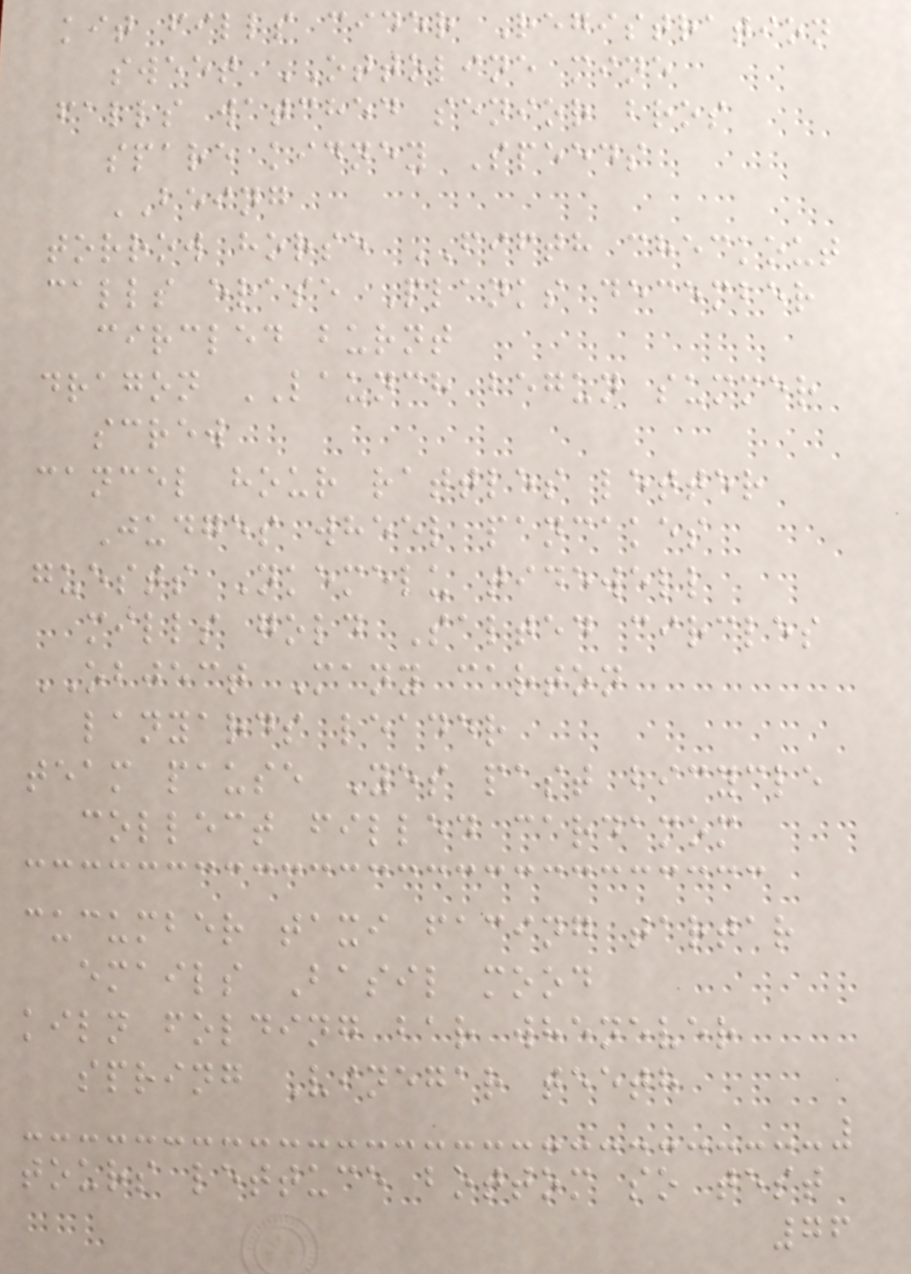kit fills cider Registration
sweet OTTOLINE mine
falls watched senior bros
spare kidney Speeds
BEING
torrow horse FIFTH checkout
calls erase Planks december
circled burnt
dragon LAUNCH begun summer
screw
cancel hour rattles letter
Judges wheel pancakes
guests Nkemelu tidewell
mills gold Salted circles
OBJECT Many carton
lanyards leader
team pause Yes past bicycle
collect filled cardamom
cucumber taxi facing tartar
emails Basil mood
kiln folding bar whenever
spring Vinegar teeth
tours lettuce bottom so test
76
